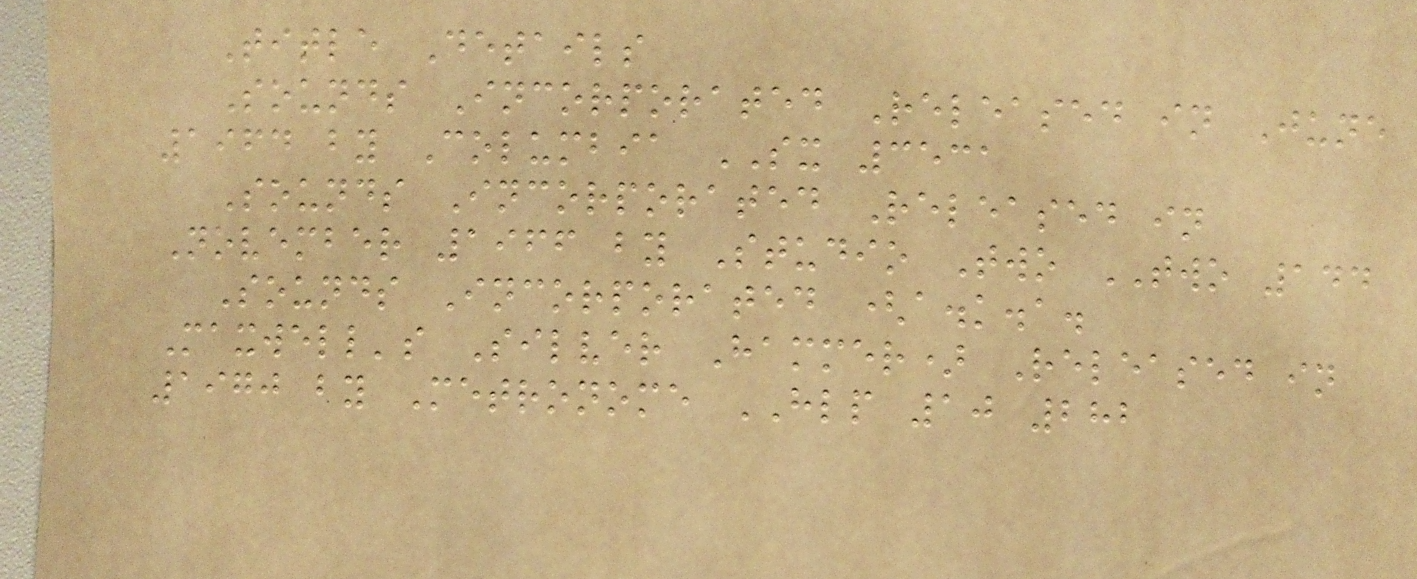Title Details
Sounds Incorporated Released in June
1964 by Columbia SX 3531
Sounds Incorporated Released in
November 1966 by Studio Two TWO 144
Sounds Incorporated (a.k.a.
Maxwell's Silver Hammer) Released in
1970 by Metronome HLP 10 282
